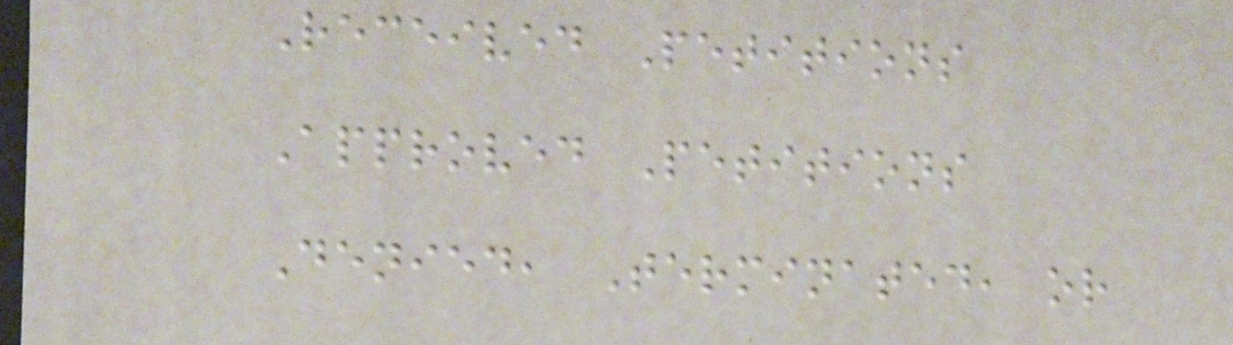Received Petitions
Approved Petitions
Denied, Terminated, or
